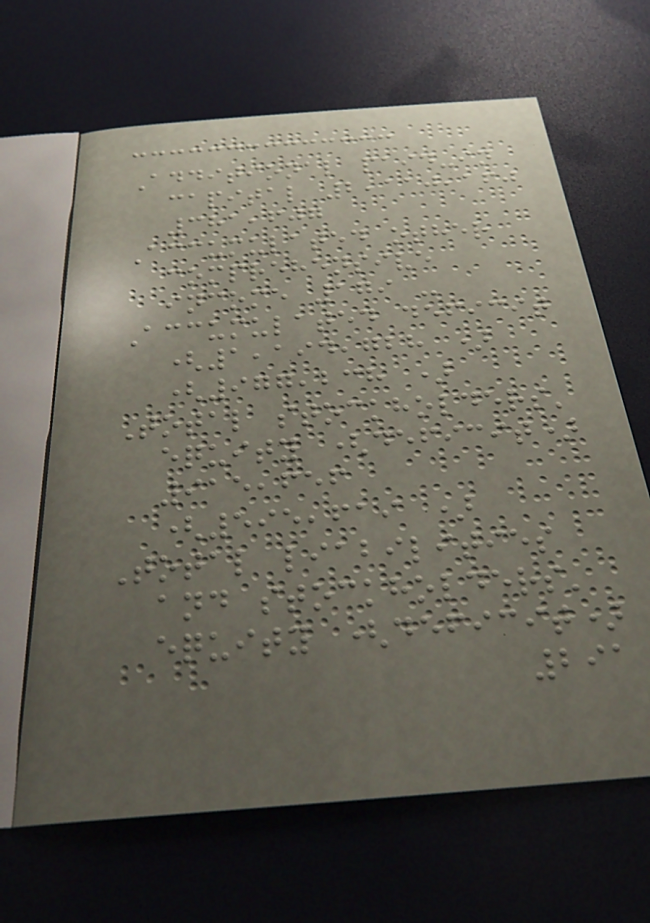Additional paid-in
capital 2,110,160
381,607
Accumulated other
comprehensive
income 179 -
Accumulated deficit
(1,194,728 )
(977,238 )
Total stockholders'
equity (deficit)
915,656
(595,619 )
Total liabilities
and stockholders'
equity (deficit)
291
